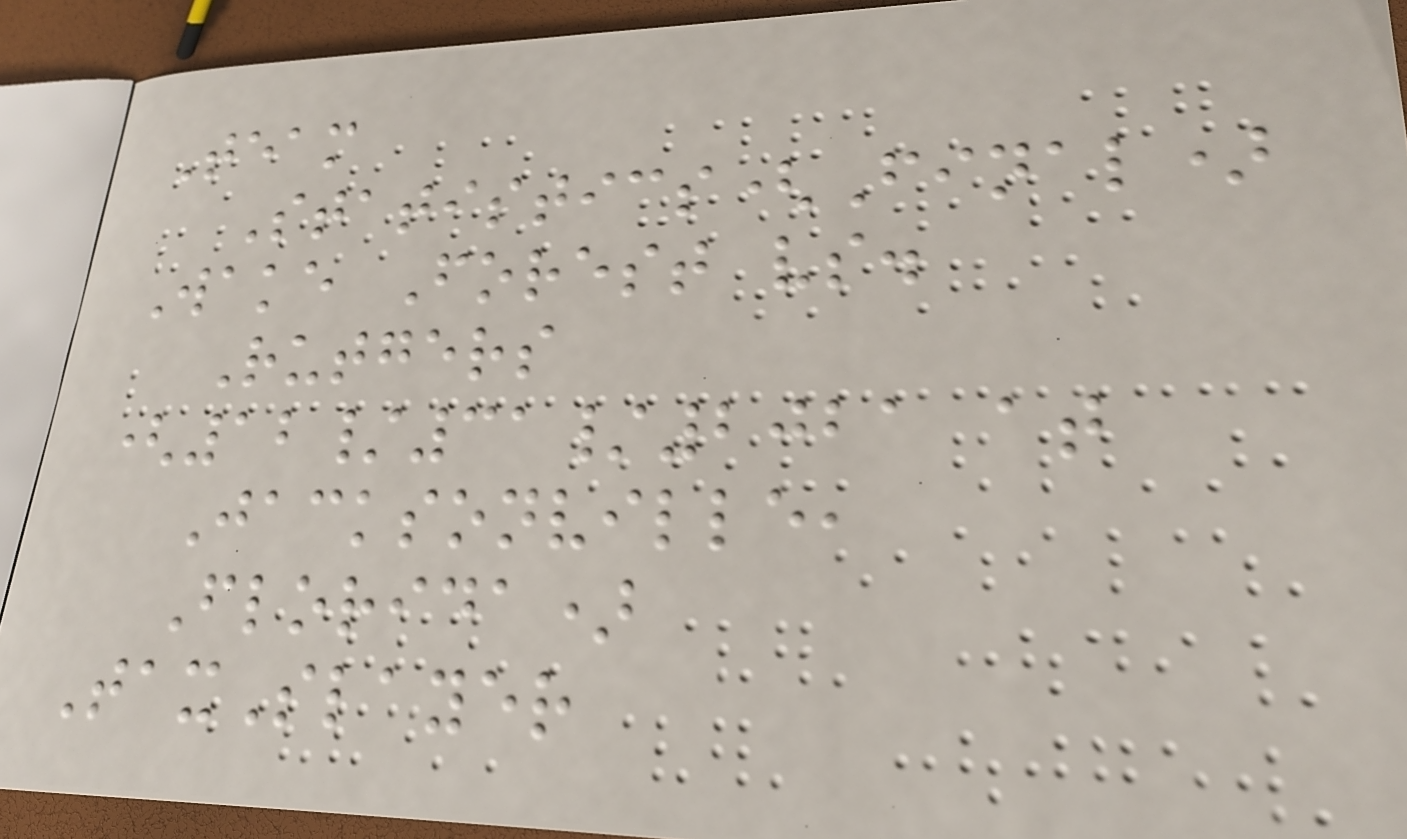Team
Statistics(Final)
Wake Forest vs.
Rutgers
(12/31/2021 at
Jacksonville,
Florida)
TaxSlayer
